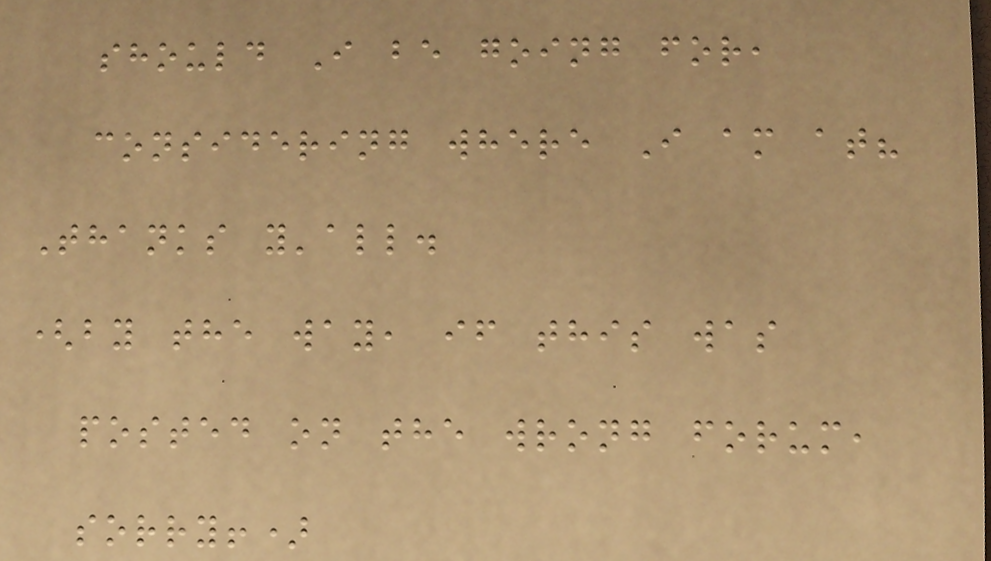should I be going for,
considering where I am at?
Thanks y'all.
(by the way, if this was
posted on the wrong forum,
sorry!)
